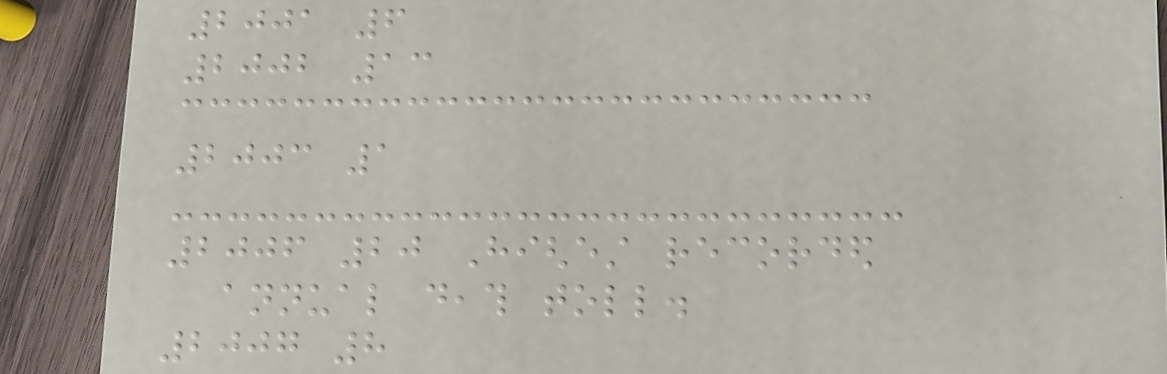2001 6
2002 13
2003 1
2006 20 Highest recorded
annual death toll.
2007 8
